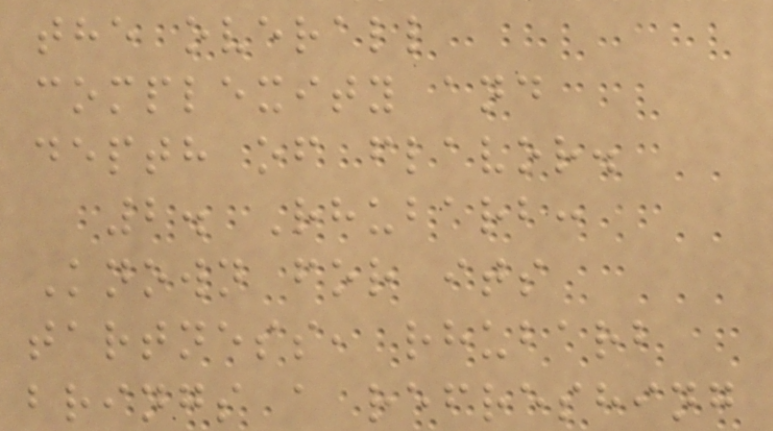the overall
complexity and
depth of flavor.
2. Rhubarb:
Known for its
tartness, rhubarb
brings a refreshing
